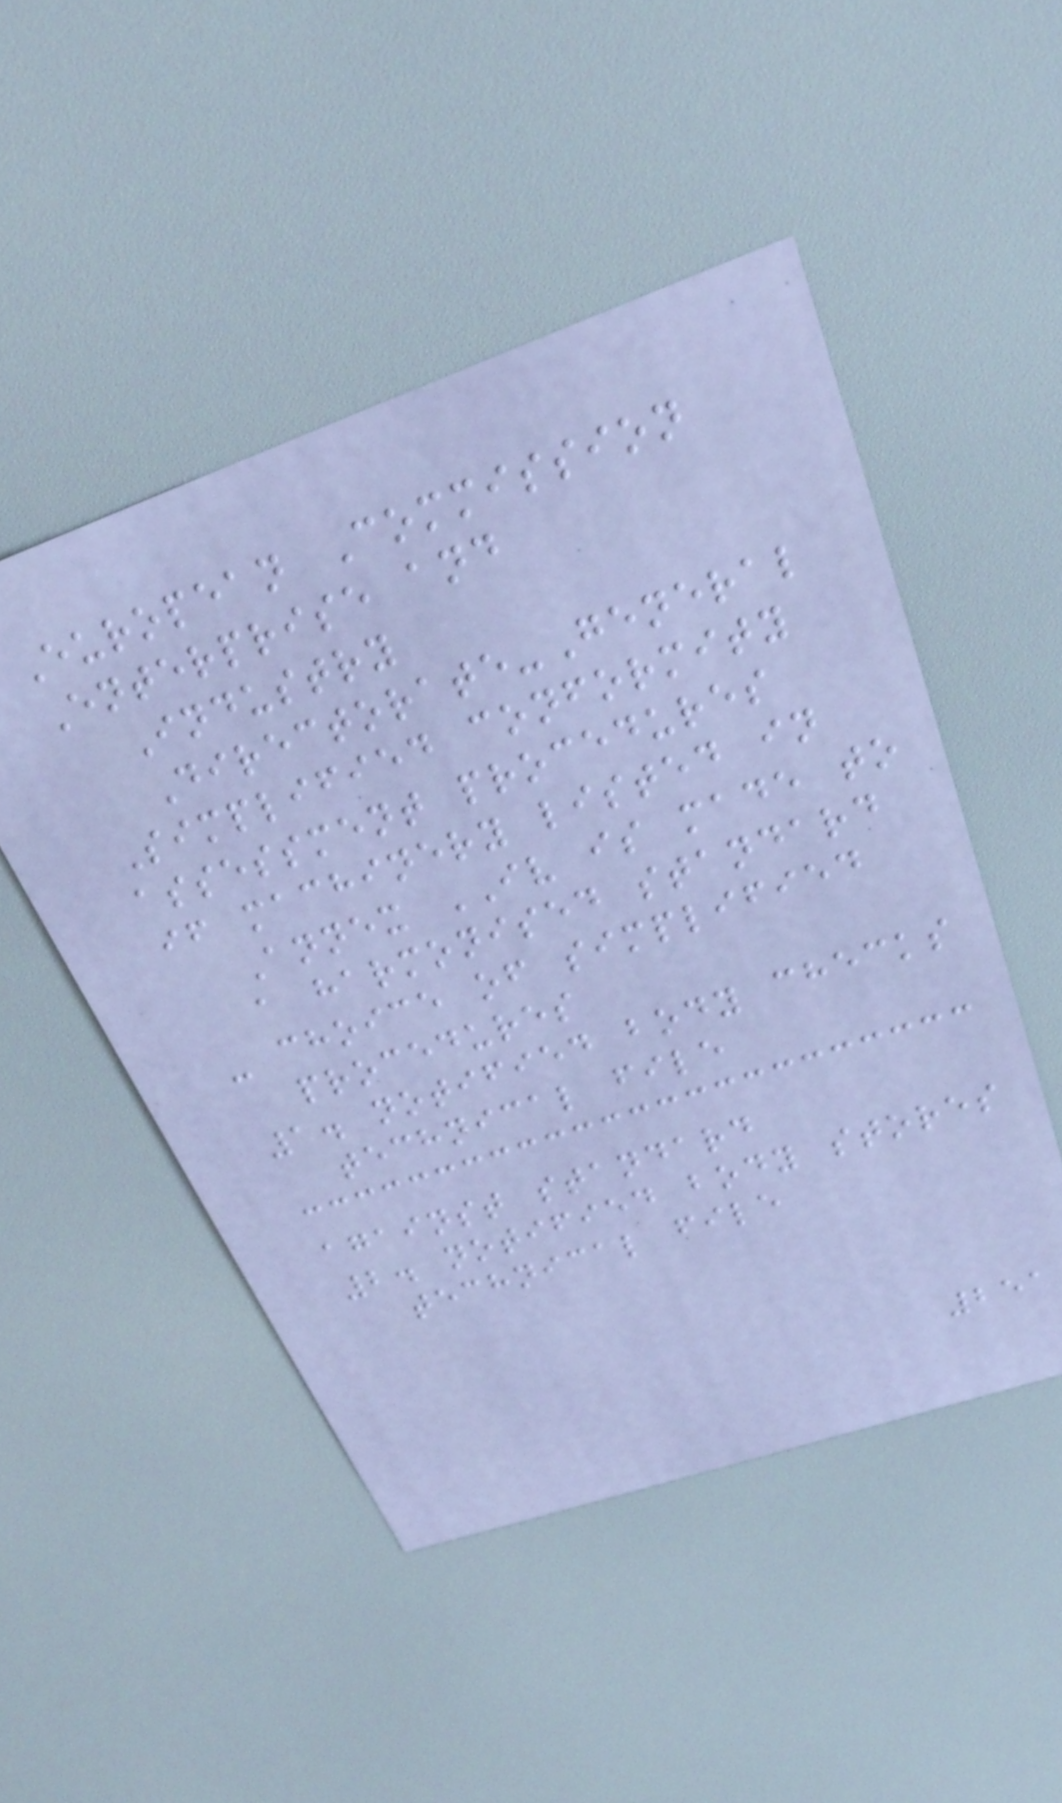European Commission
Enterprise and
Industry
Directorate-General
Simplified conformity
assessment procedures
if machinery listed in
Annex IV is made to
a harmonised standard
- choice of simplified
procedures
1. notified body checks
technical file
against standard
2. notified body stores
technical file
251
